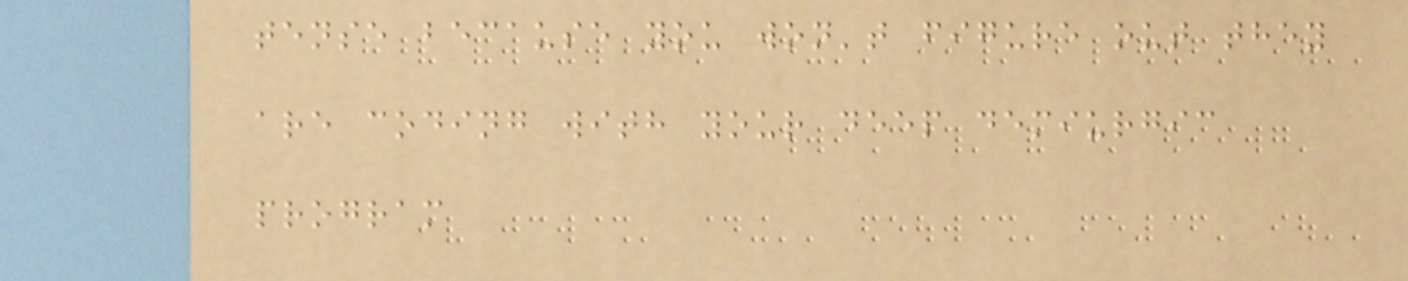tense because you won't figure out they
are coding with your deep demiurgic
program
